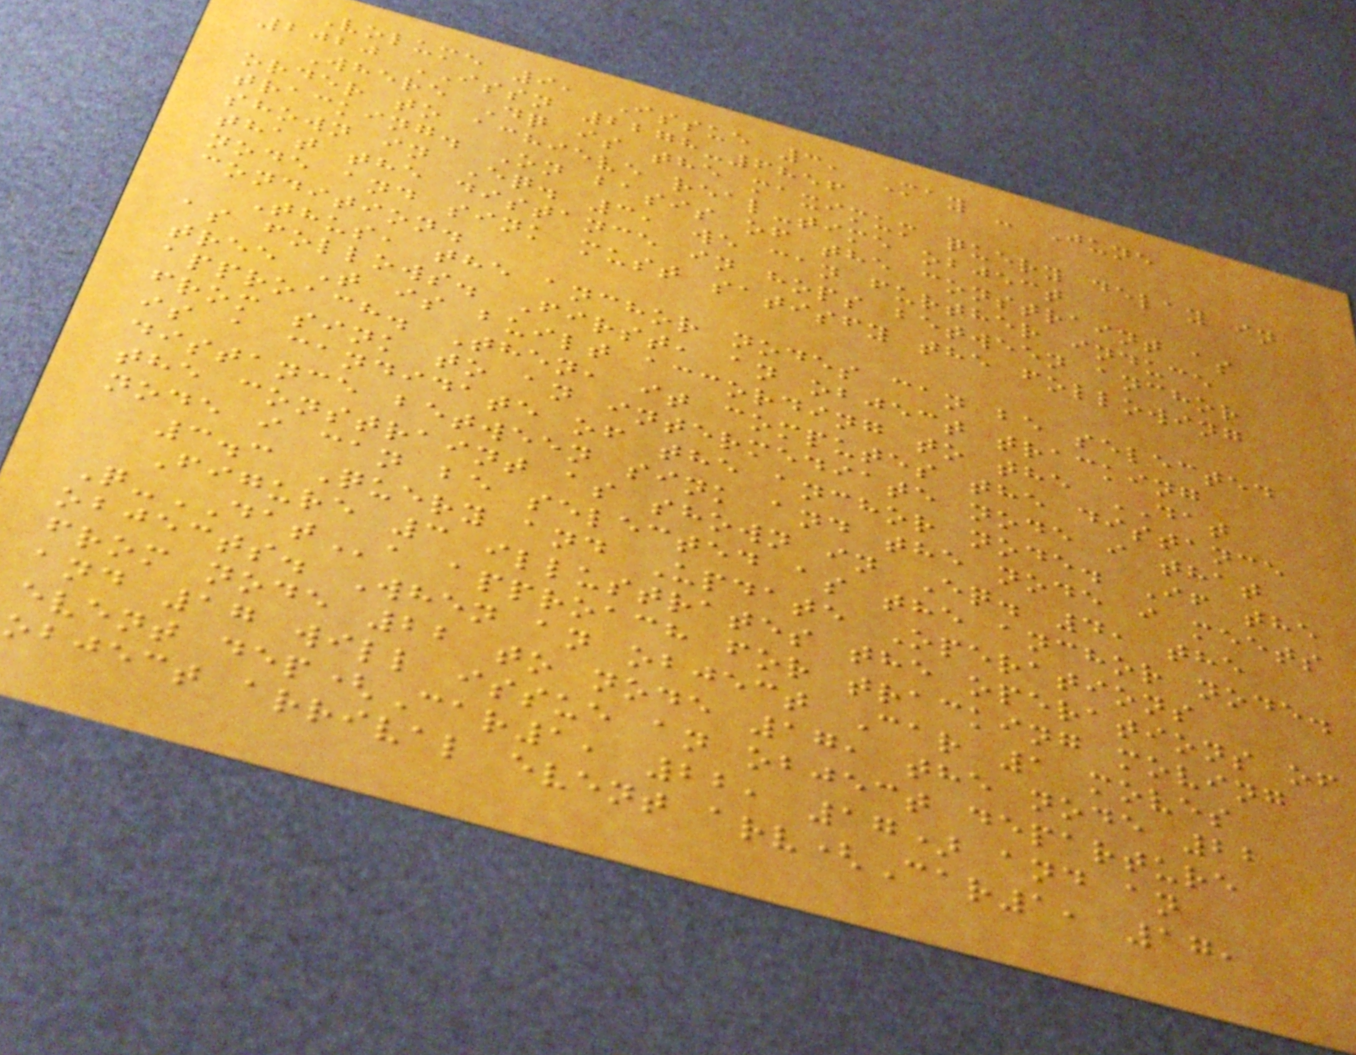Volume 9, Issue 3, May - June
2020 ISSN 2278-6856
Where Dq is the maximum query delay in
order to achieve real-time object
tracking. On basis of the constraint as
shown in Eq. 3, we can further induce
that the distance in hops between anchor
node and sink must satisfy the following
condition.
Thus, the anchor nodes can be selected
as follows. First, an object tracking
tree T is built according to the DAT
approach. Then, it computes the distance
from sink to an intermediate node i that
is a candidate of the anchor node. If the
distance between sink and the node i meets
the constraint as shown in Eq. 4, the
node i can be selected as the anchor node.
3.3 Query and Update Operations
Figure 3 illustrates the operations of
Q-DATa approach for tracking moving
objects. When an object Car 1 moves
from node 22 to node 17, the node 22
and 17 will issue an object departure
event dep(Car1, 22, 17) and an
object arrival event arv(Car1, 17,
